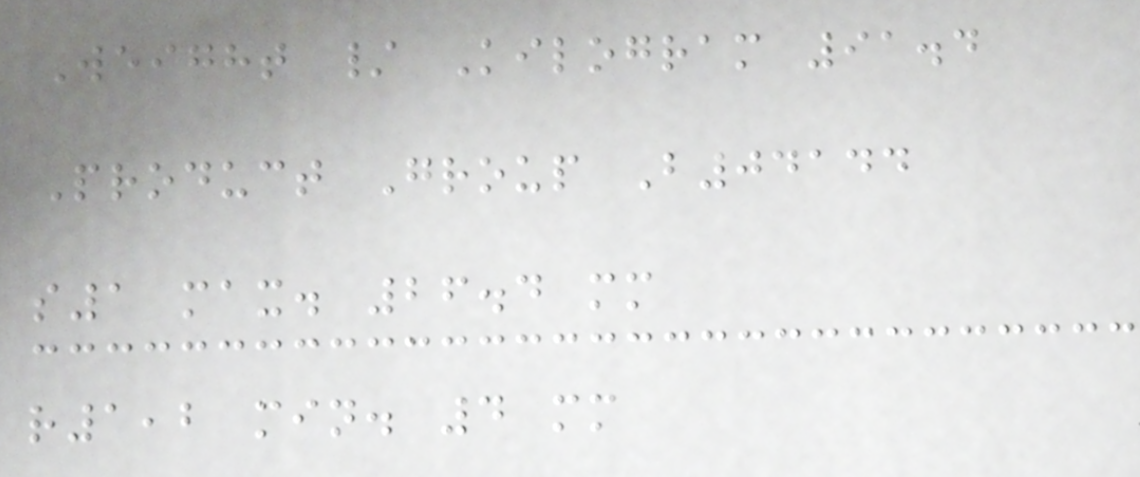Weight / Kilogram 91.4
Product Group B04144
s1 max. 26.4 mm
r1,2 min. 4 mm
